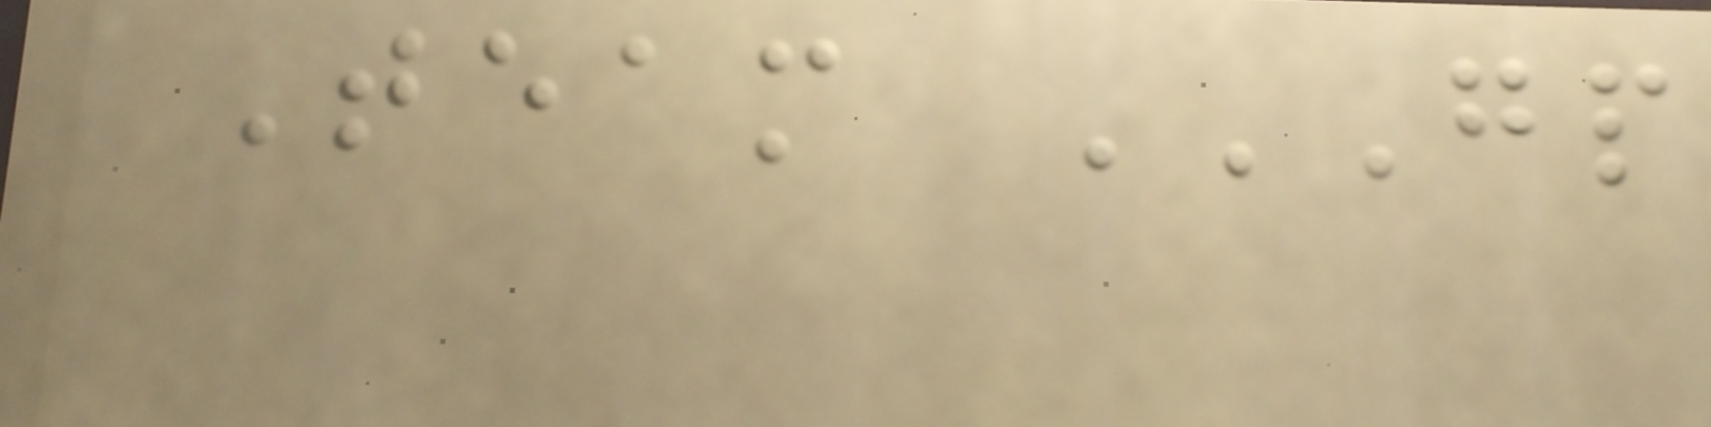Team GP
